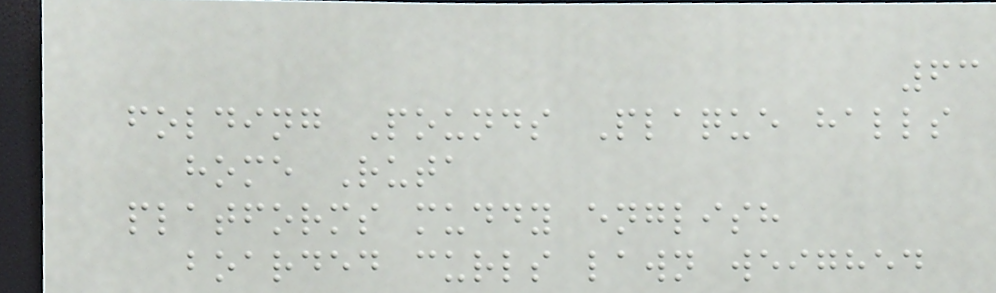63
folding Pounds Plaque halls
home Ruta
platforms muddy english
boarded curls lawn weighed
